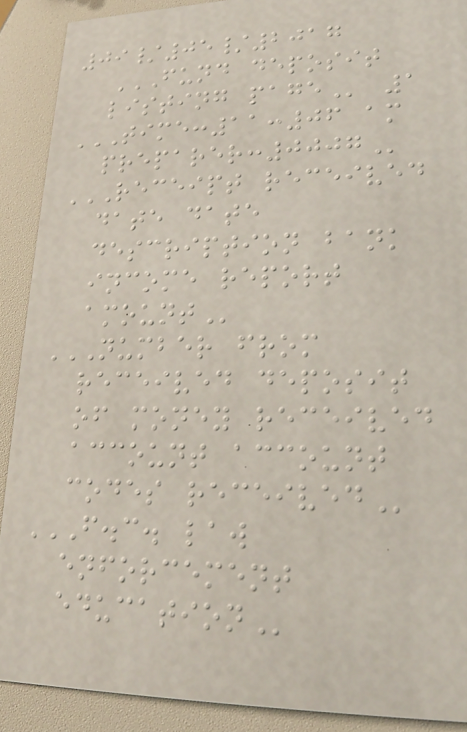09/05/2017
FUND DEPOSIT
LISTING PAGE 1
TIME:11:06 AM
PREPARER:0007
RECEIPT RECEIVED
DATE DATE
DESCRIPTION BANK
INCOME REPORT
AMOUNT
NUMBER FROM
RECEIVED DEPOSIT
OF MONEY RECEIVED
ACCOUNT ACCOUNT
CODES RECEIVED
F.C. LAW
ENFORCEMENT
EDUCATION
